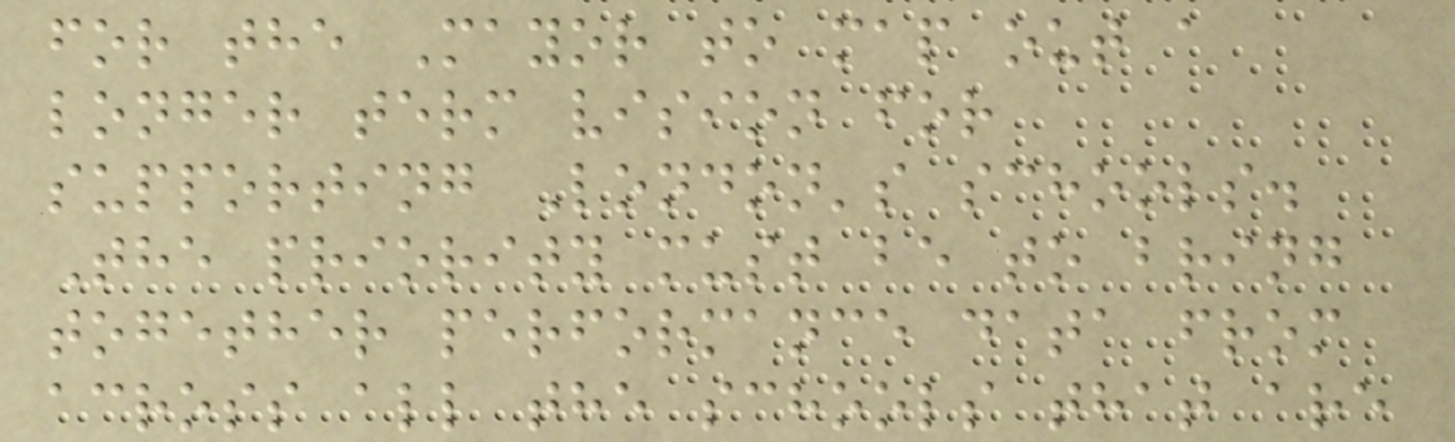for the Mayor to map out a
longer term vision for
supporting London's schools.
The priority must be to bring
together performance data from
across all the schools that are
